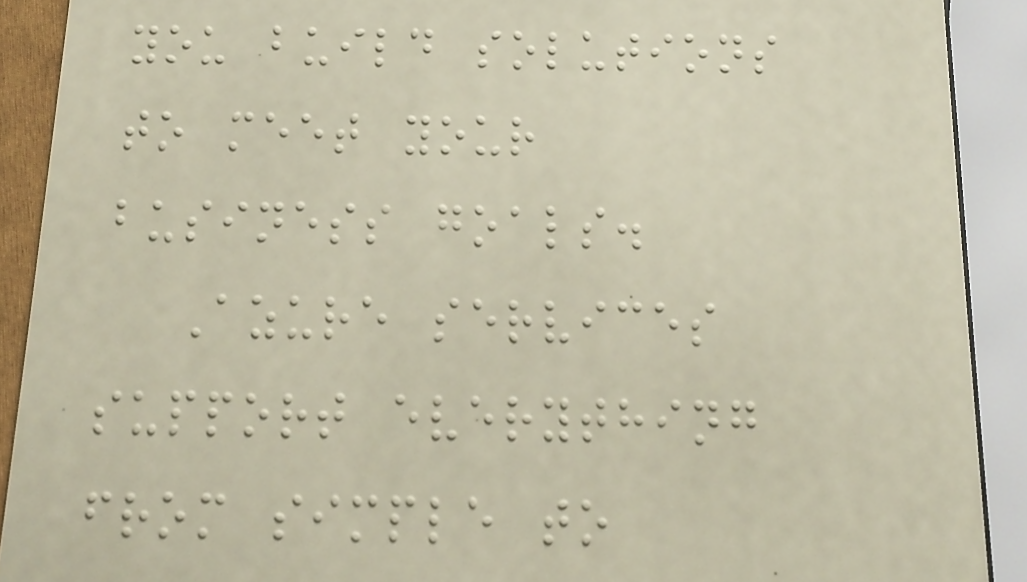you build solutions
to meet your
business goals.
Azure services
support everything
from simple to
